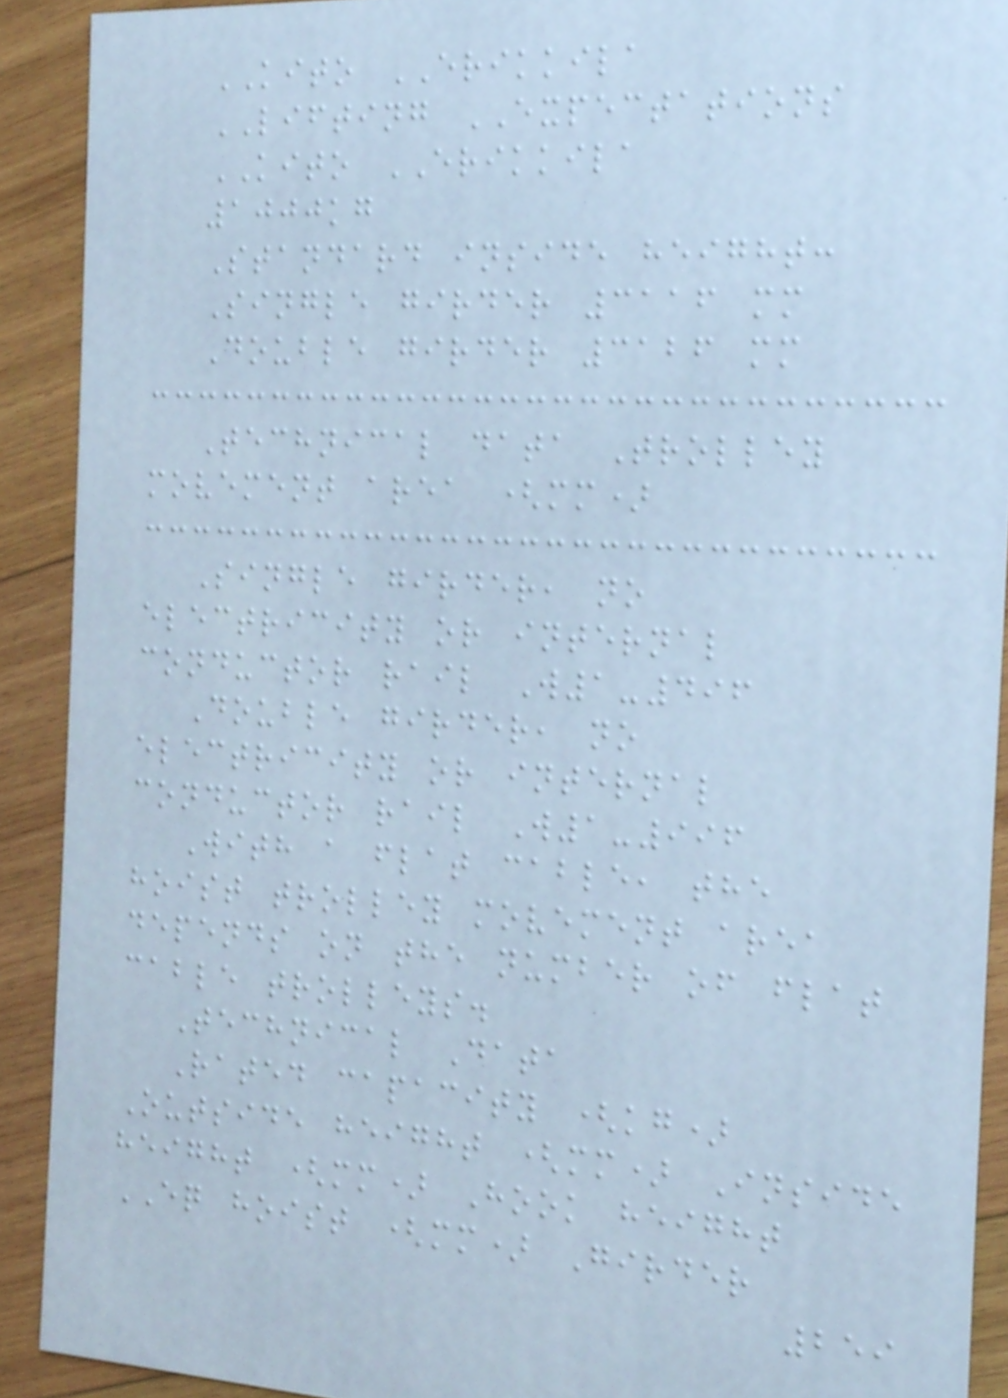KITO ERIKKILA
LIFTING EXPECTATIONS
KITO ERIKKILA
1000kg
Standard inside height:
Single girder 3116 mm
Double girder 3126 mm
Technical data Trolley
movement area (mm)
Single girder, no
electricity or internal
conductor rail W1-496
Double girder, no
electricity or internal
conductor rail W1-996
With a flat cable, the
hoist trolley movement area
depends on the number of flat
cable trolleys.
Technical Data
Rated capacity (kg)
Outside height (mm) Inside
height (mm) Hook height
EQ hoist (mm) Girder
259
